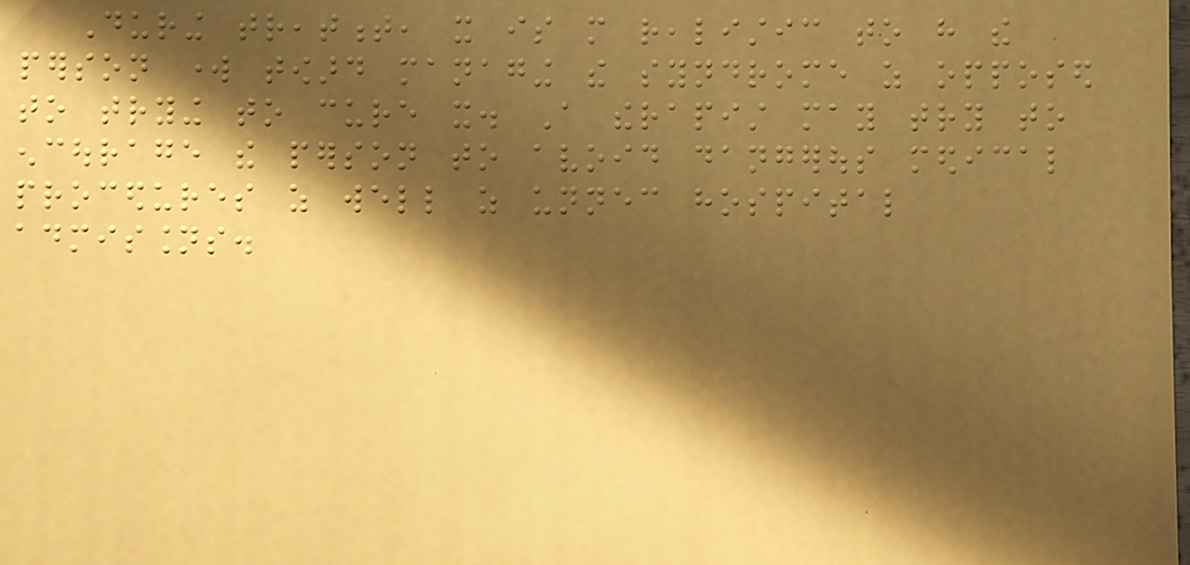During treatment, it is more realistic to have the
person work toward managing the syndrome as opposed
to trying to cure it. A therapist may try to
encourage the person to avoid dangerous medical
procedures as well as unnecessary hospital
admissions.
